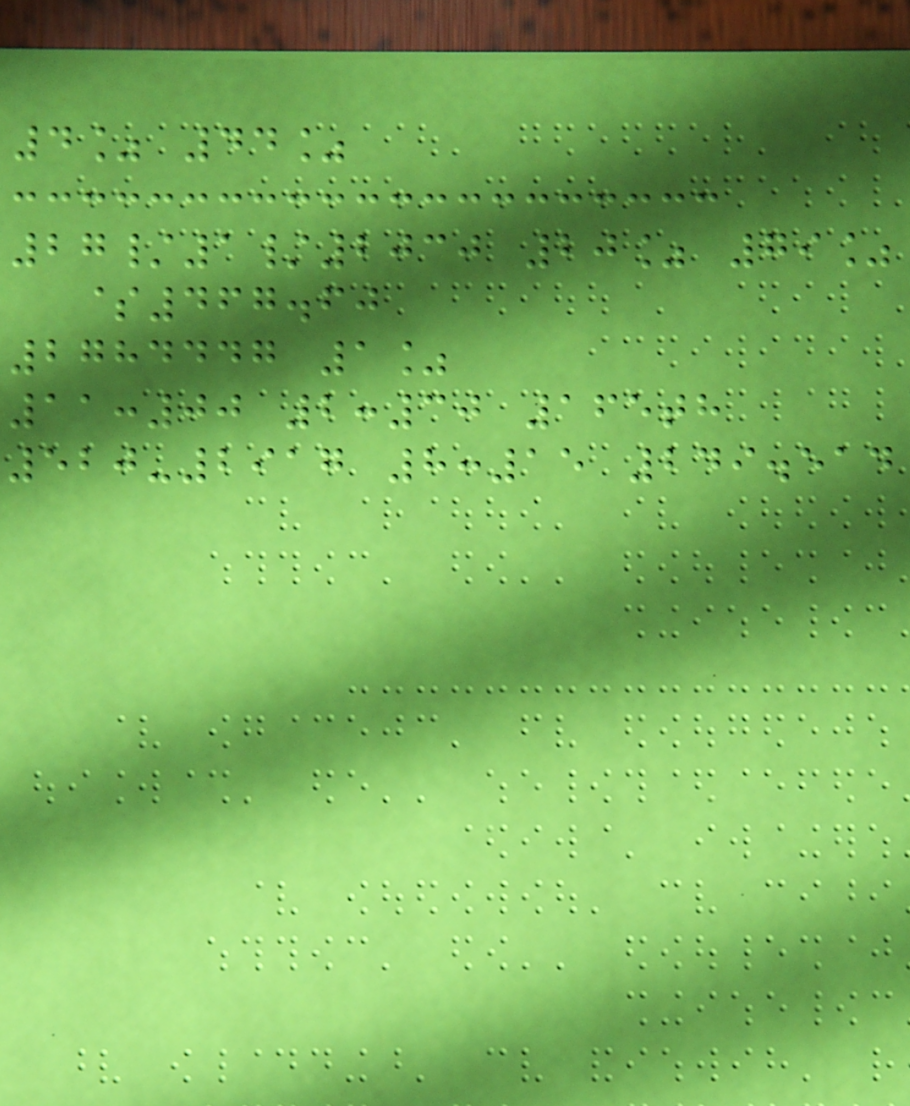4% 44%
27/1/2030 20% 79%
$467.60
2784447 1%
11:00 2:30 165th
520-2917 8:15 249.514
